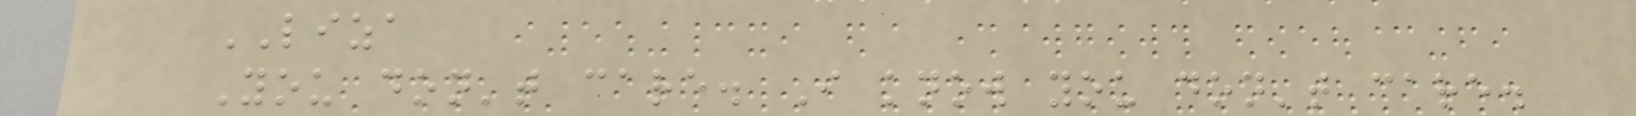LIZA
You don't care. I know you don't care.
